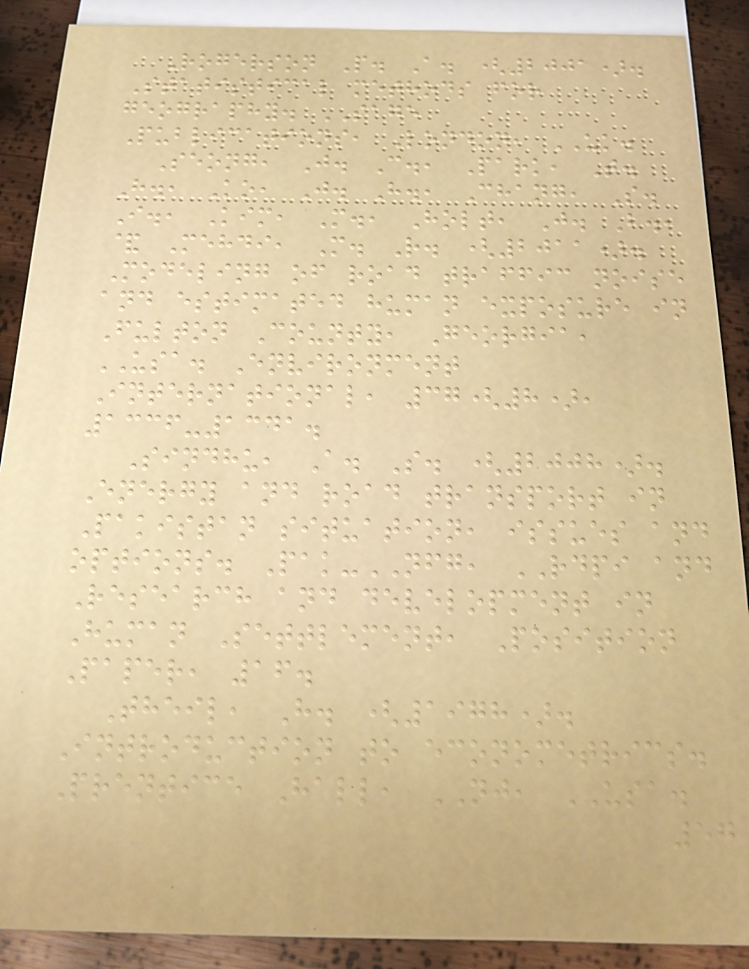Rogerson P. A. (2001).
Statistical methods for
geography. SAGE
Publications, London, UK.
Seong, J. C., Park, T.
H., Ko, J. H., Chang, S.
I., Kim, M., Holt, J. B.,
& Mehdi, M. R. (2011).
Modeling of road traffic noise
and estimated human exposure in
Fulton County, Georgia,
USA. Environment
International, 37(8),
1336-1341.
Sindhu, A. S. (2008).
Energy and road transport in
Pakistan situation, issues and
options. Pak-NFG, RDPI and
Research and development in
Human Settlement, Position
Paper, 16.
Theil, H. (1978).
Introduction to econometrics.
Prentice Hall, NJ, USA.
57
